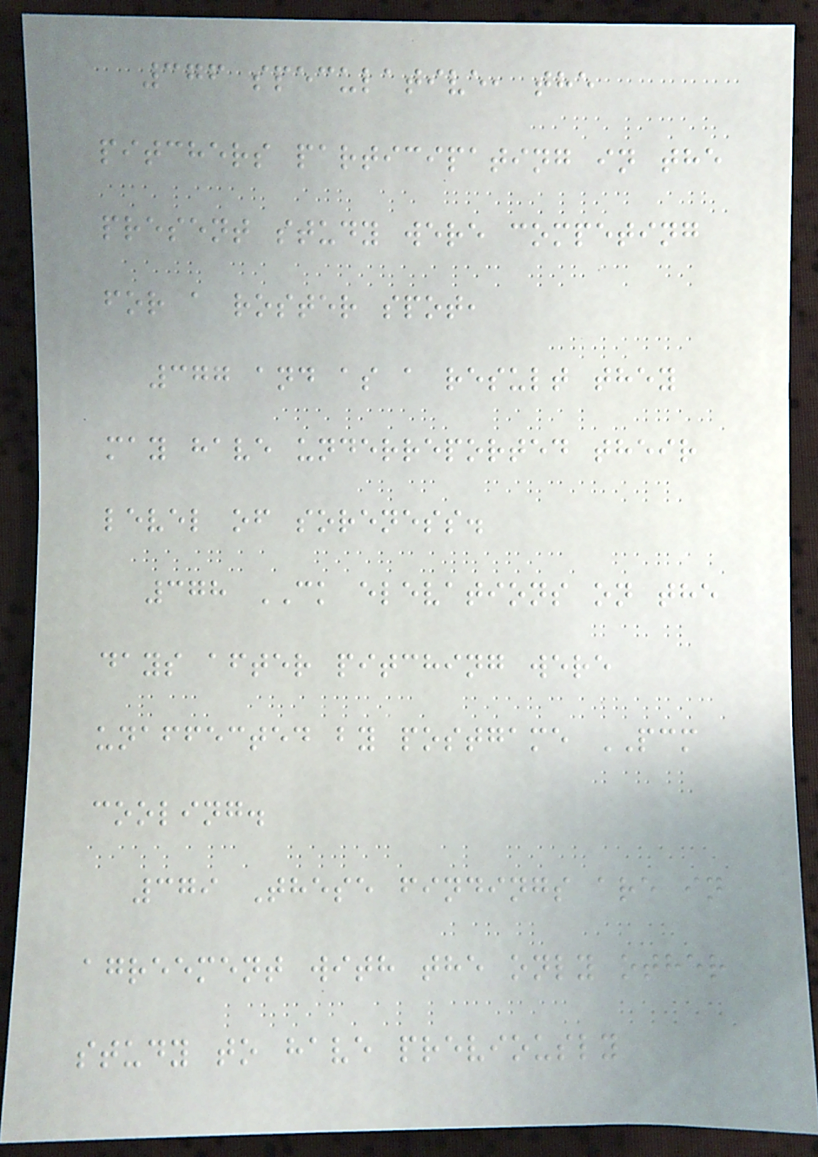376 speculative, the
pitchers participating in the
present study were competing
for a roster spot,
377 and as a result they
may have underreported their
level of soreness.
378 CK elevations on the
days after pitching were
unaffected by postgame PCM
cooling.
379 These findings are in
agreement with the only other
study to have previously
